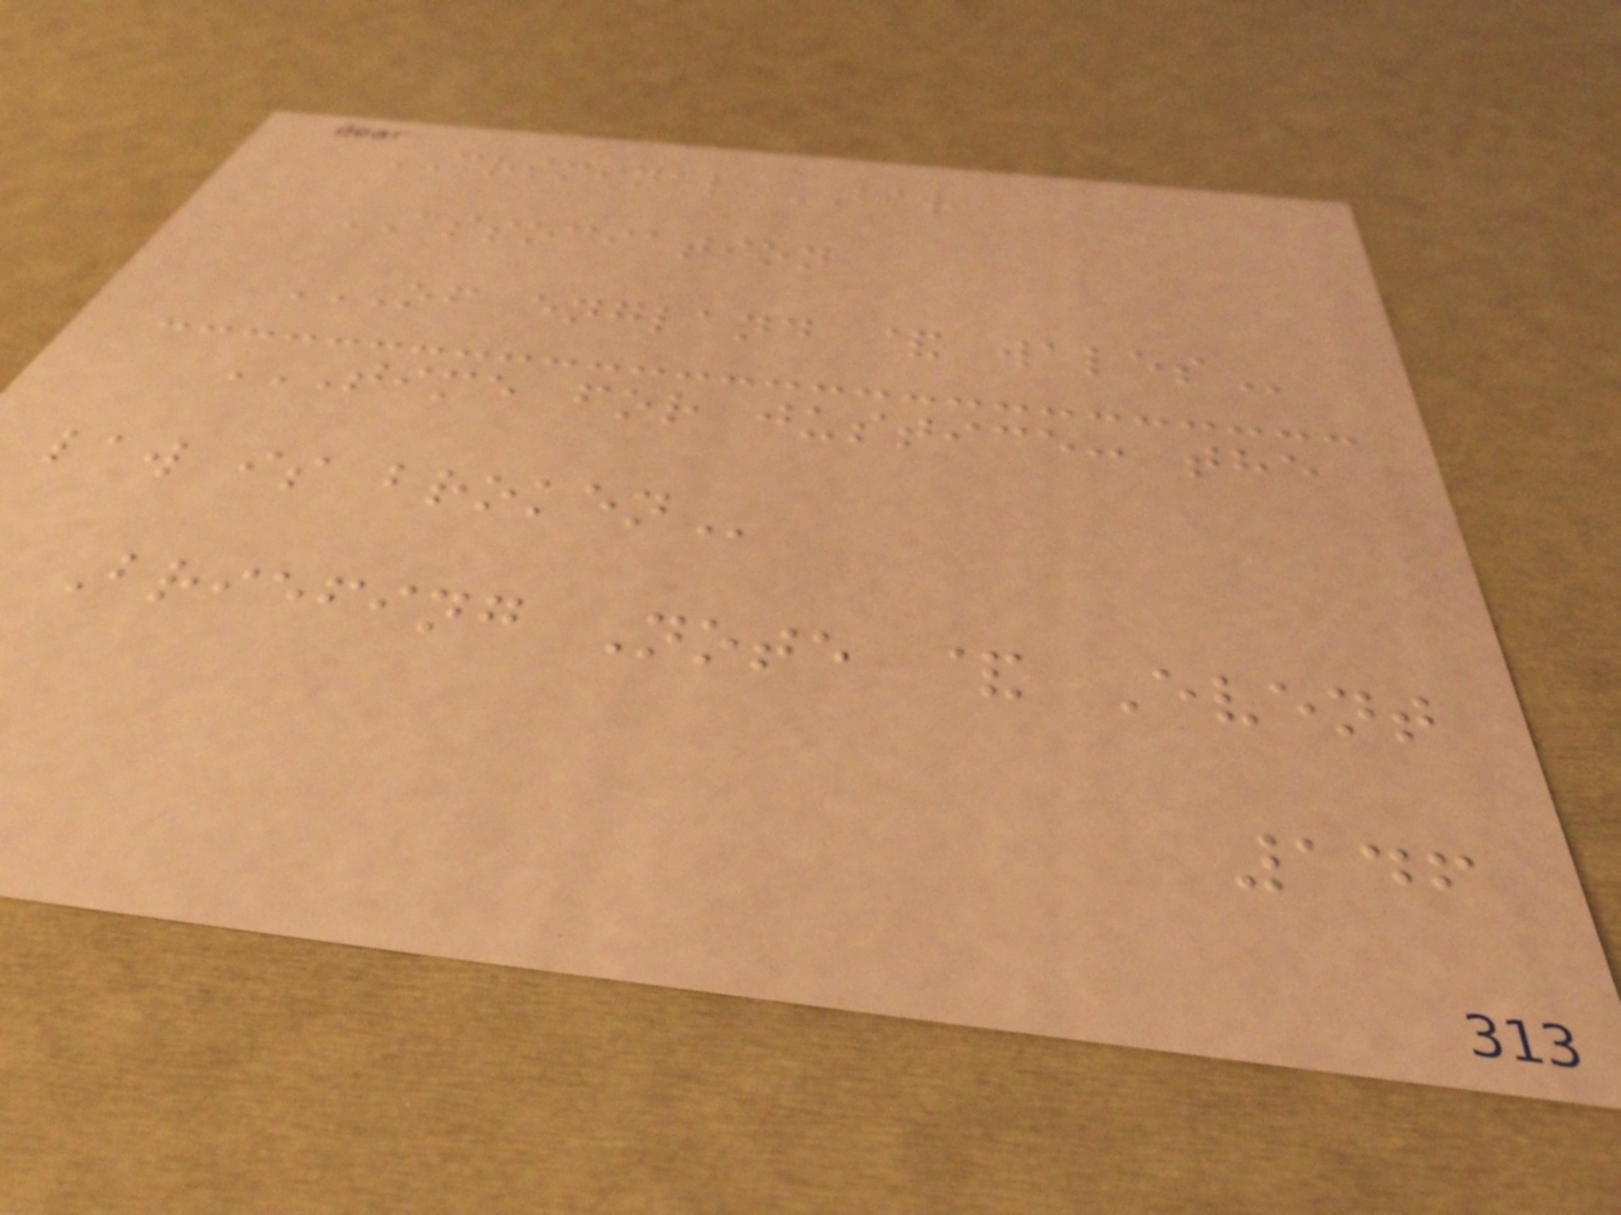CRIMINAL BAR
ASSOCIATION
OF ENGLAND & WALES
TIME FOR JUSTICE: THE
LAW IS BROKEN
Briefing Note & Event
146
